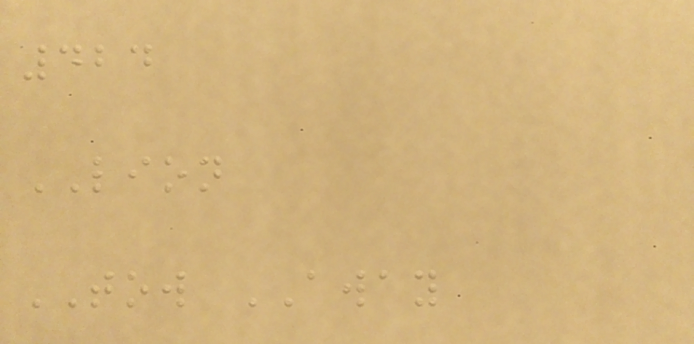424
LION
TOW AWAY
